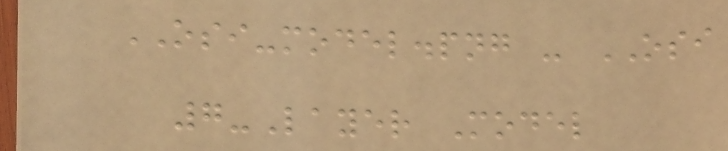OSI-model.png - OSI
7-Layer Model
